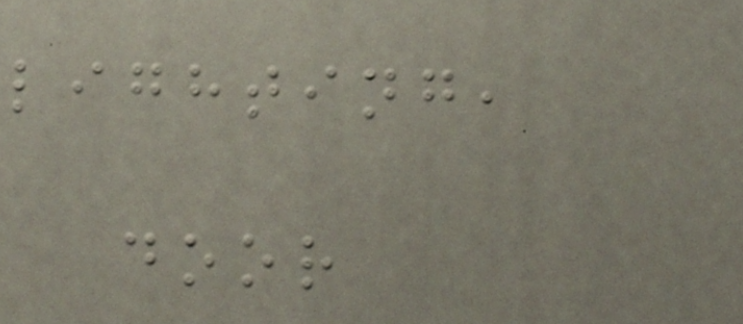lighting,
door
